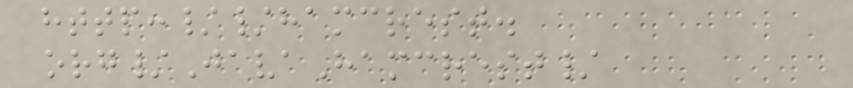http://hamcrest.
org/JavaHamcrest/
